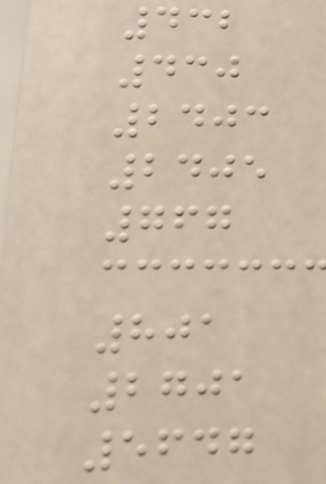432
430
2403
2405
767
801
2701
5647
